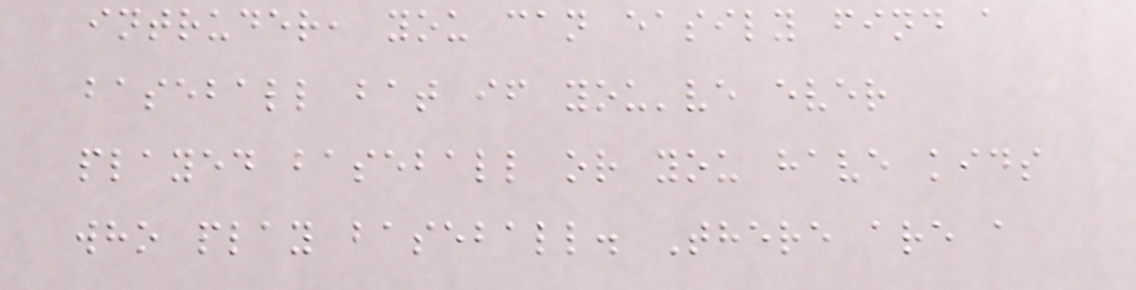intruder, you can easily find a
baseball bat if you've ever
played baseball or you have kids
who play baseball. There are a
